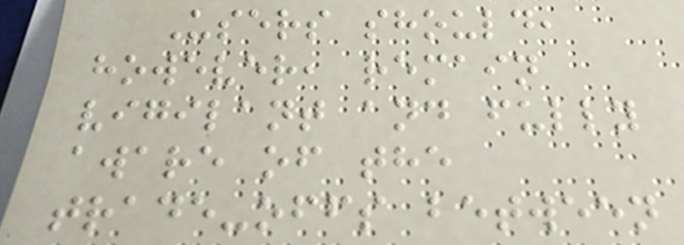Users should,
however, remain
vigilant and fully
aware of the
trade-offs between
